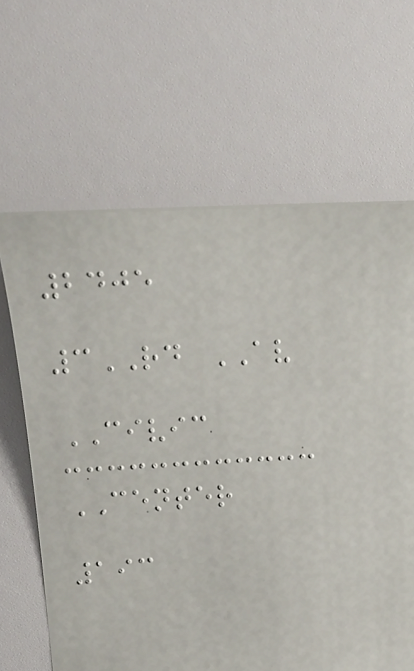2405
3RD AV
CIVIC
CENTER
193
